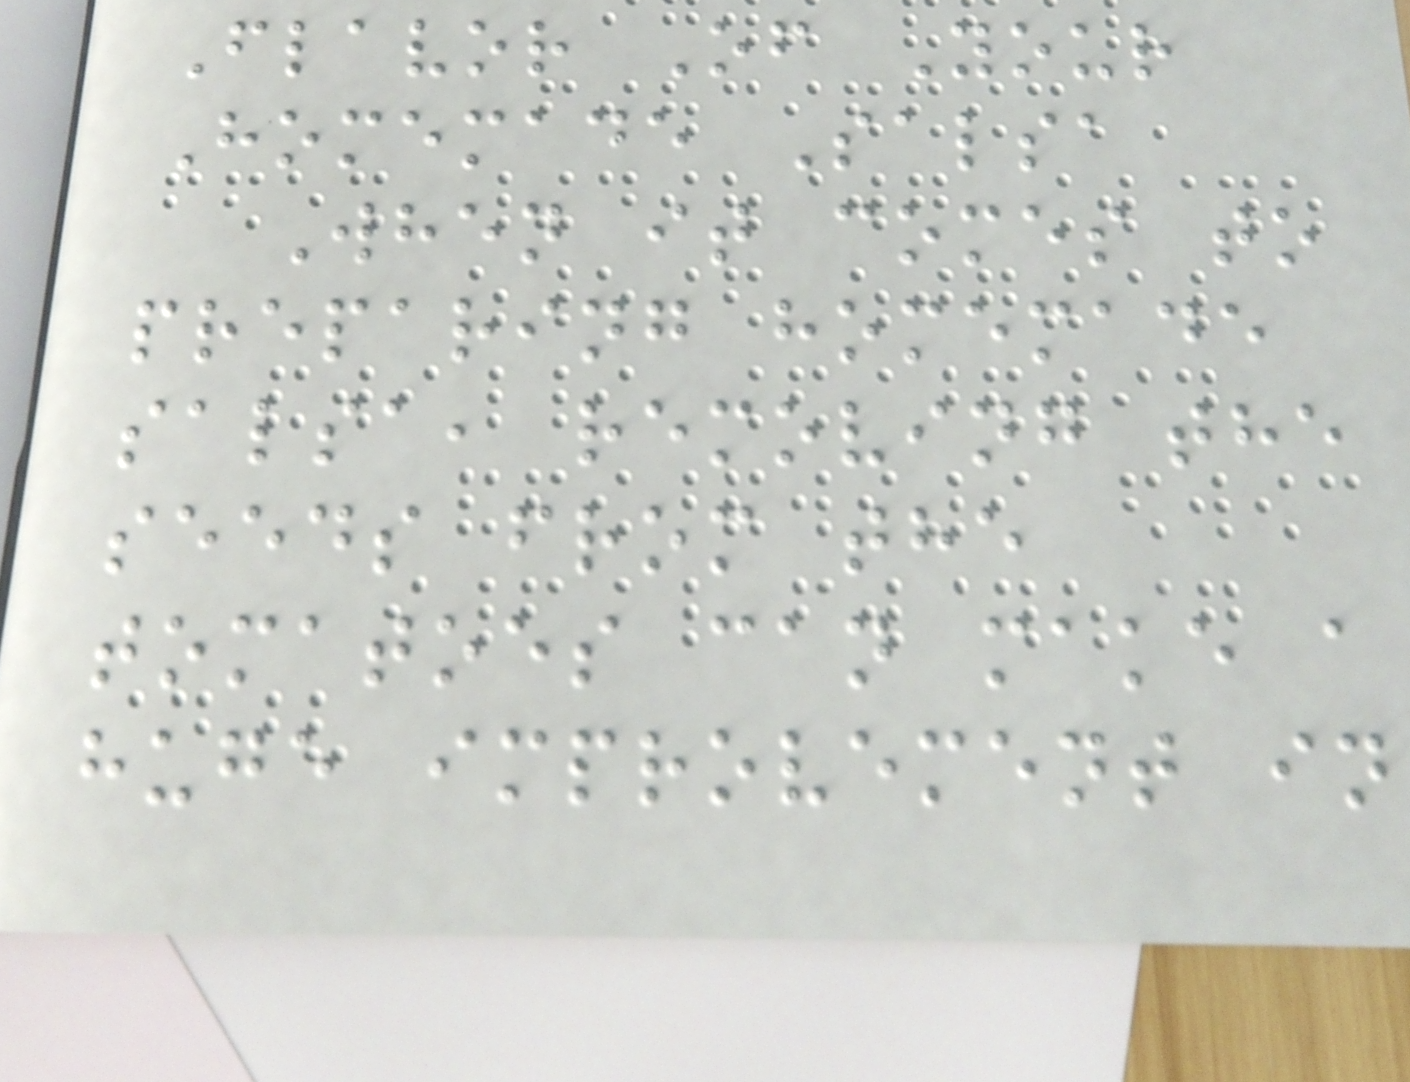Flavor Of Your
Homemade Salsa
When it comes to
preparing homemade
salsa, removing the
seeds from the
tomatoes can make a
huge improvement in
